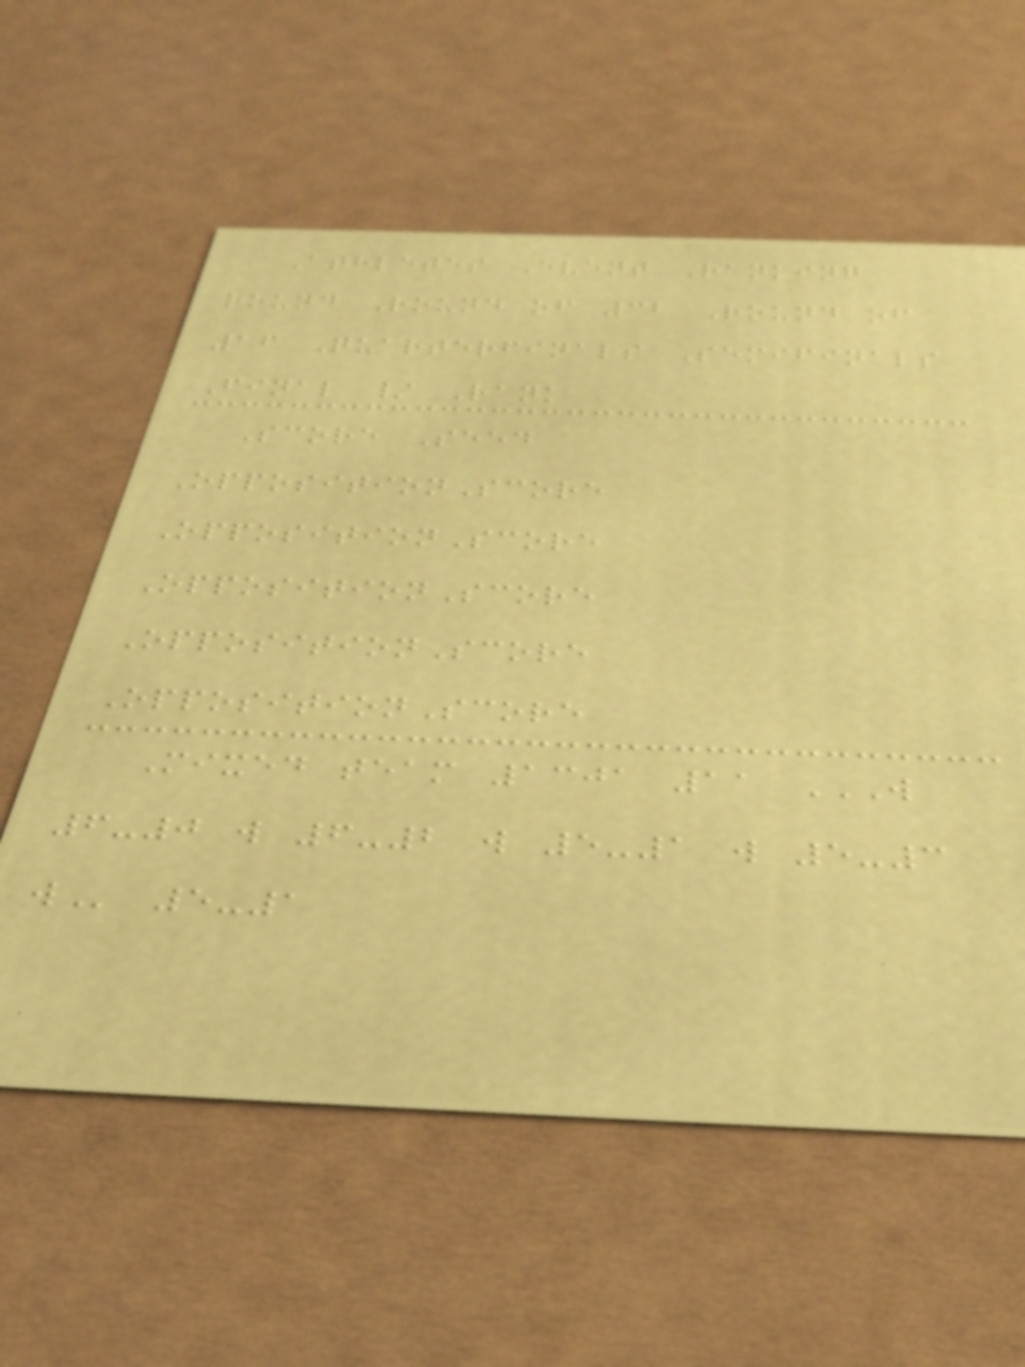Athletes Event Ranking
round Round of 32 Round of
16 Quarterfinals Semifinals
Final / Rank
Score Seed
OppositionScore
OppositionScore
OppositionScore
OppositionScore
OppositionScore
Mixed team 1301 11 W
6-0 W 6-2 W 5-1 W 5-3
W 5-1
